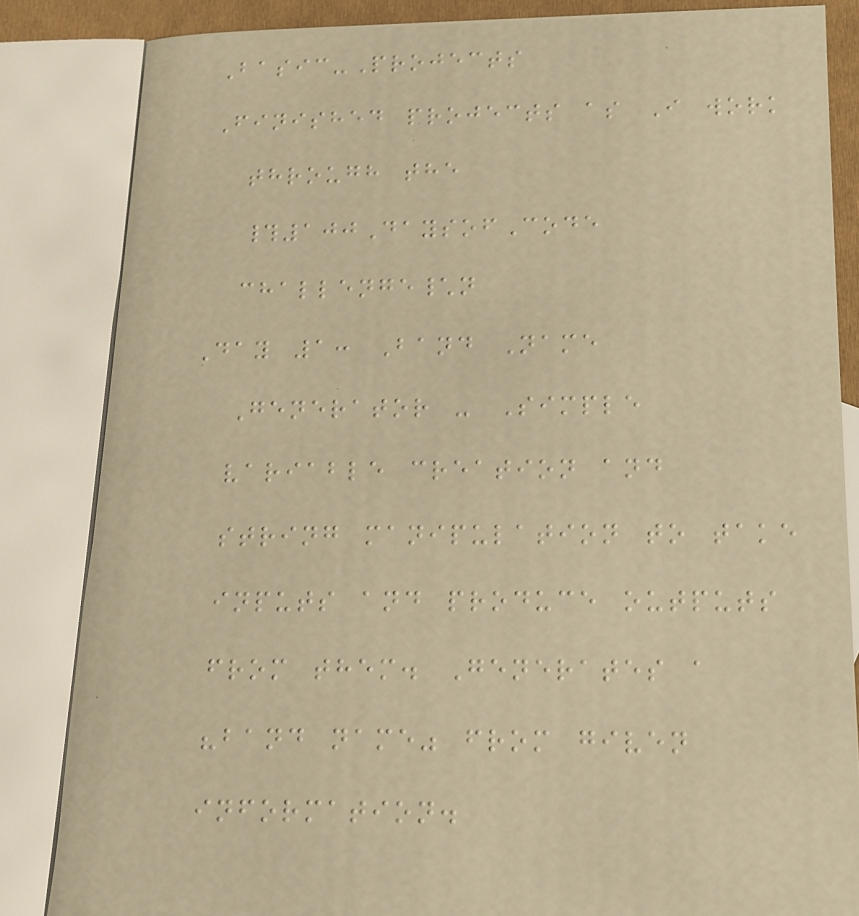Basic-Projects
Finished projects as I work
through the
#100DaysofCode
challenge\n
Day 1: Band Name
Generator - Simple
variable creation and
string manipulation to take
inputs and produce outputs
from them. Generates a
"band name" from given
information.
